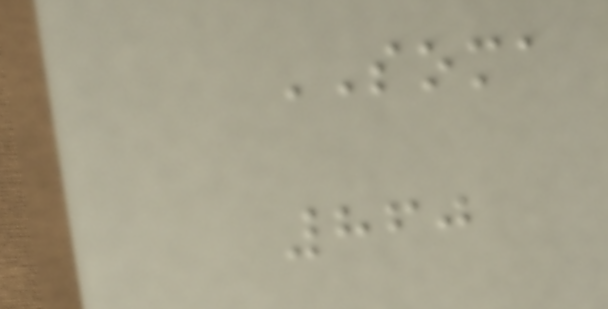SOMA
860
